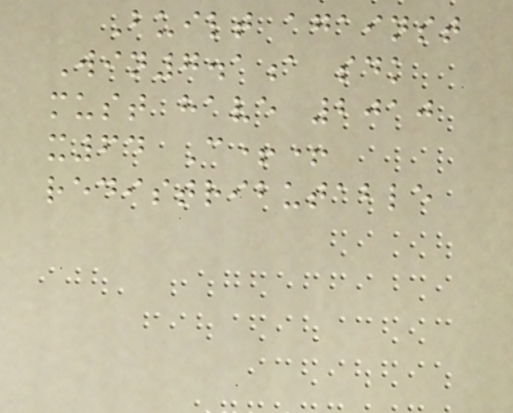Built against
Win7.1a sdk
must have 2010
x64 C++
redistributable
